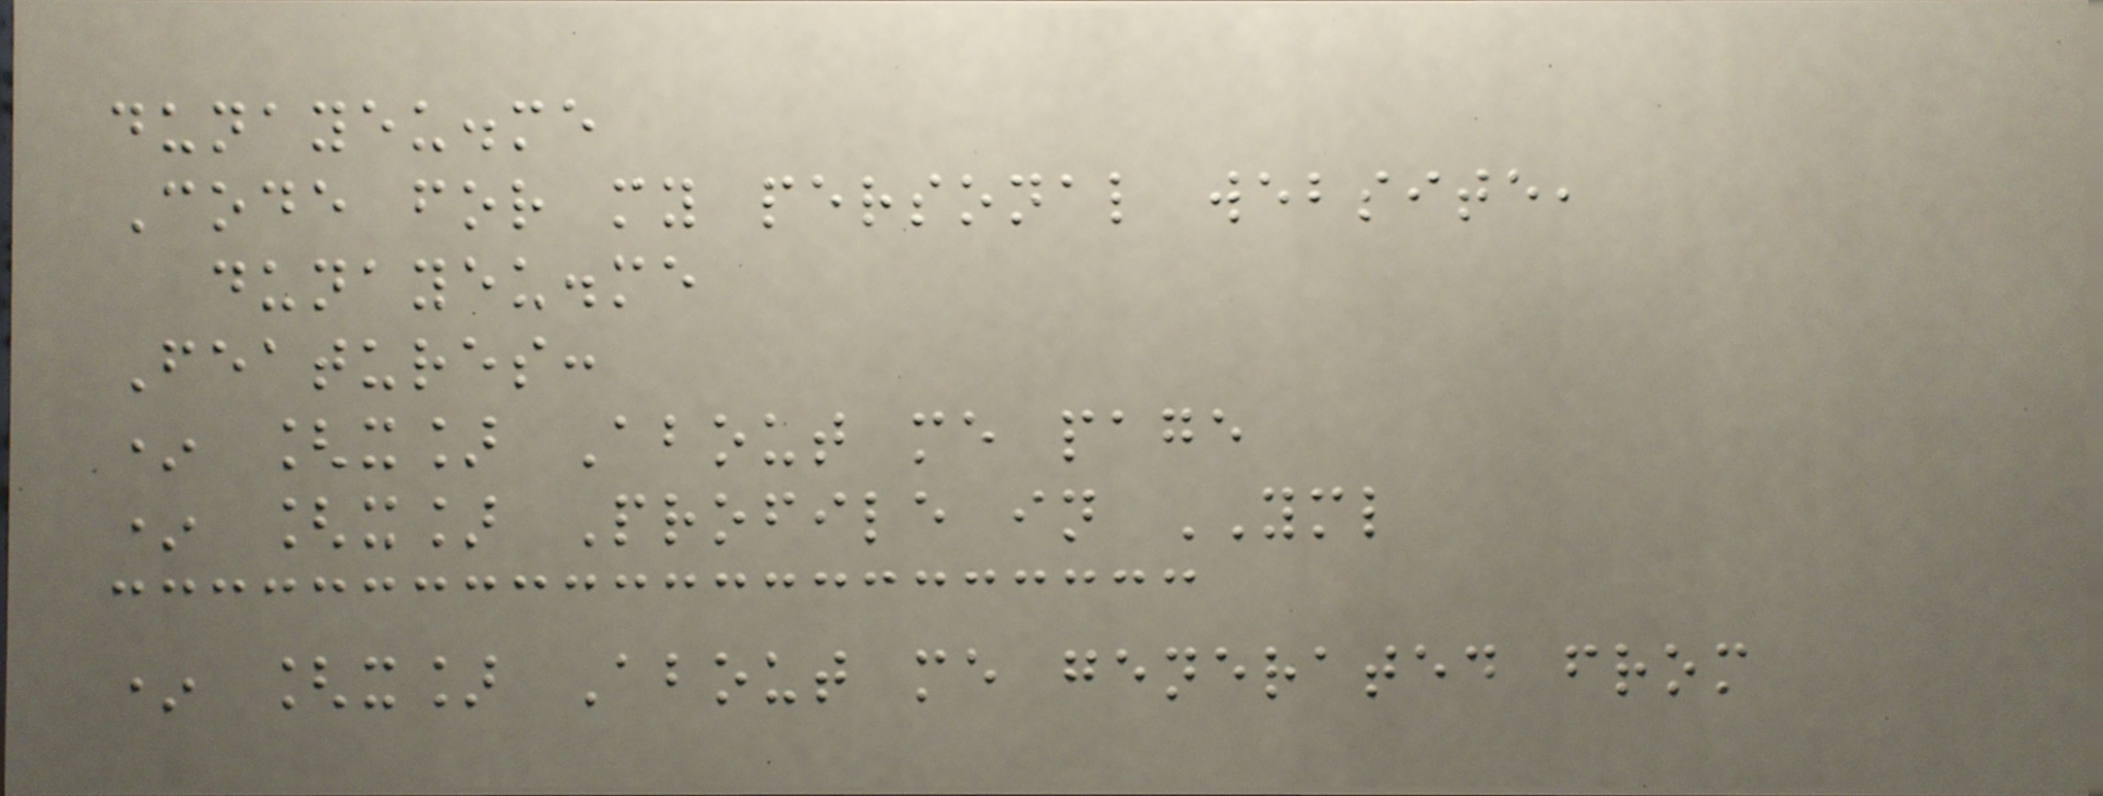dunayeu.me
Code for my personal website,
dunayeu.me
Features:
* [x] About me page
* [x] Profile in YML
* [x] About me generated from
